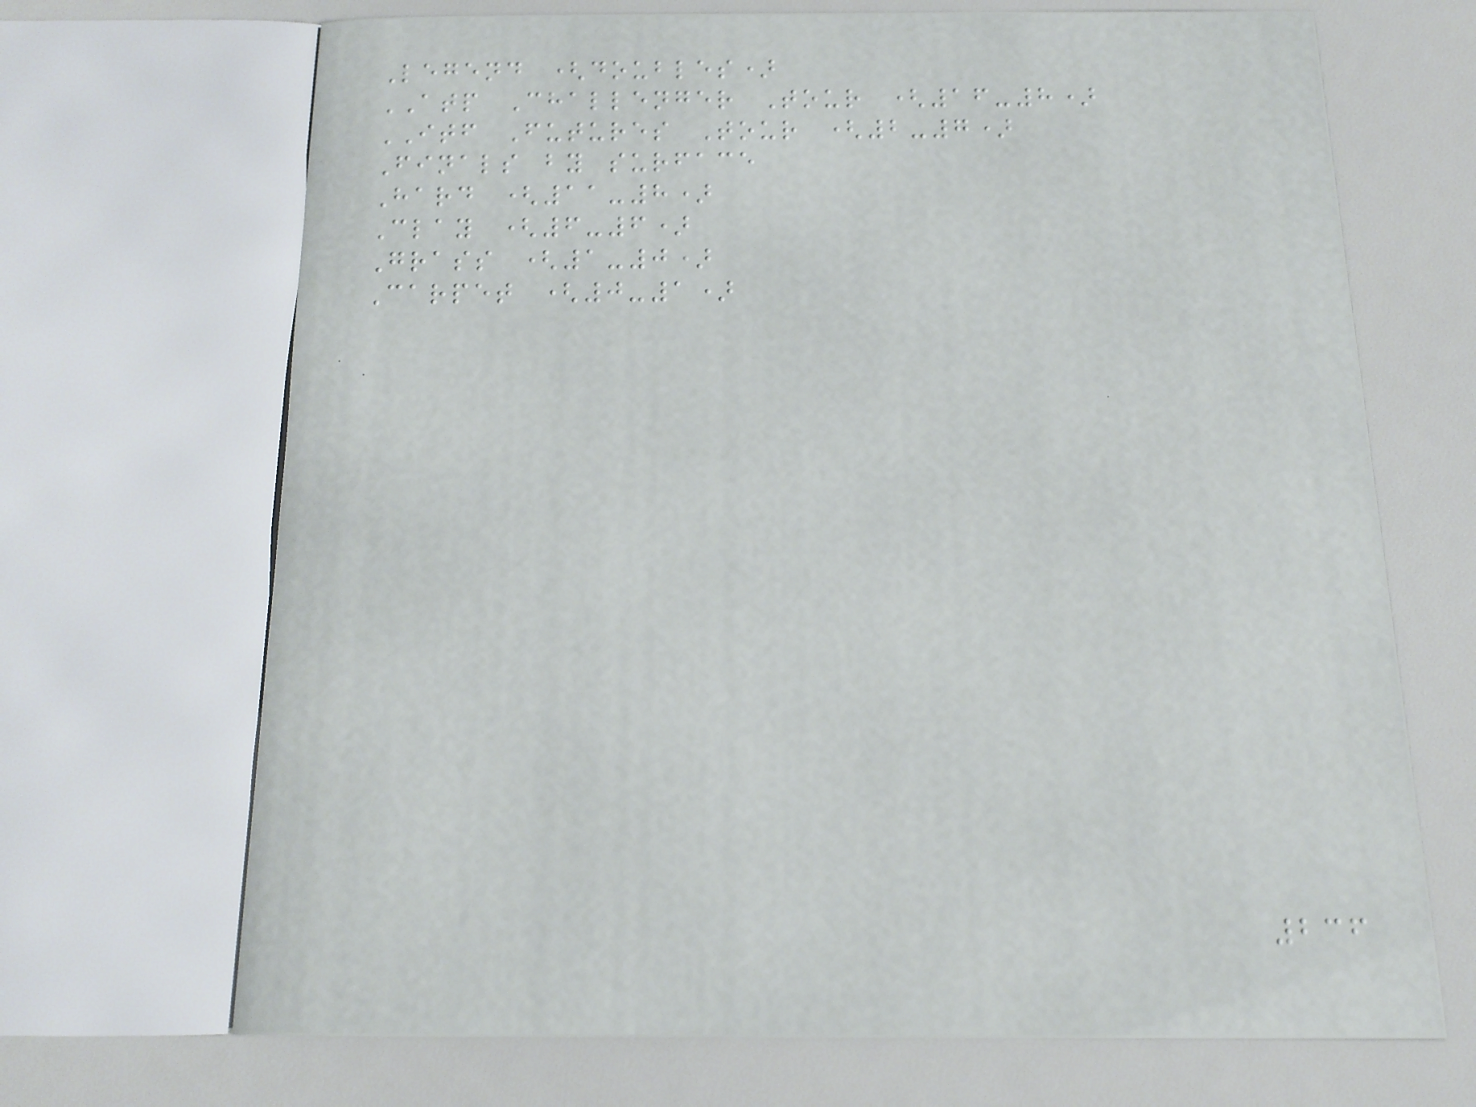Legend (doubles)
ATP Challenger Tour (16-8)
ITF Futures Tour (2-7)
Finals by surface
Hard (11-8)
Clay (6-6)
Grass (1-0)
Carpet (0-1)
236
